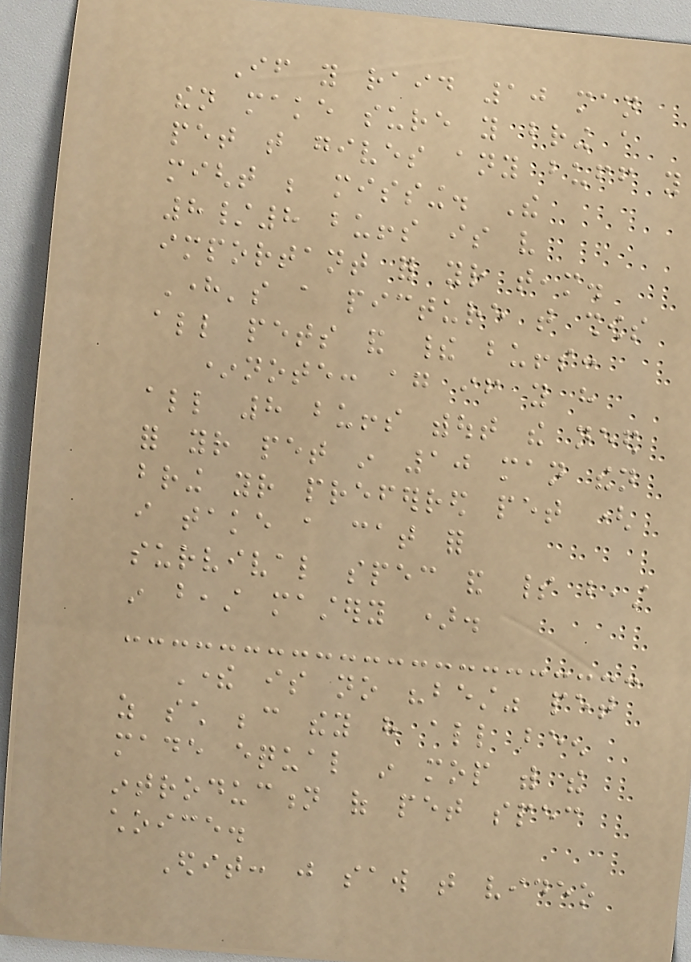If you raid 10 man
then make sure you bring a
pet that gives any buff you
might be missing. The
8/8 buffs is very
important for your team.
Here's a picture that shows
all pets and their buffs:
*note: again if you have
all 8 buffs without the need
for your pet in 10 man then
bring your preferred pet (
i take a cat for
survival spec and spirit beast
in beast mastery ).
There is no "best" pet
as such because they have all been
made equal in mop with the
introduction of pet spec
choice.
Edit: just saw that video
